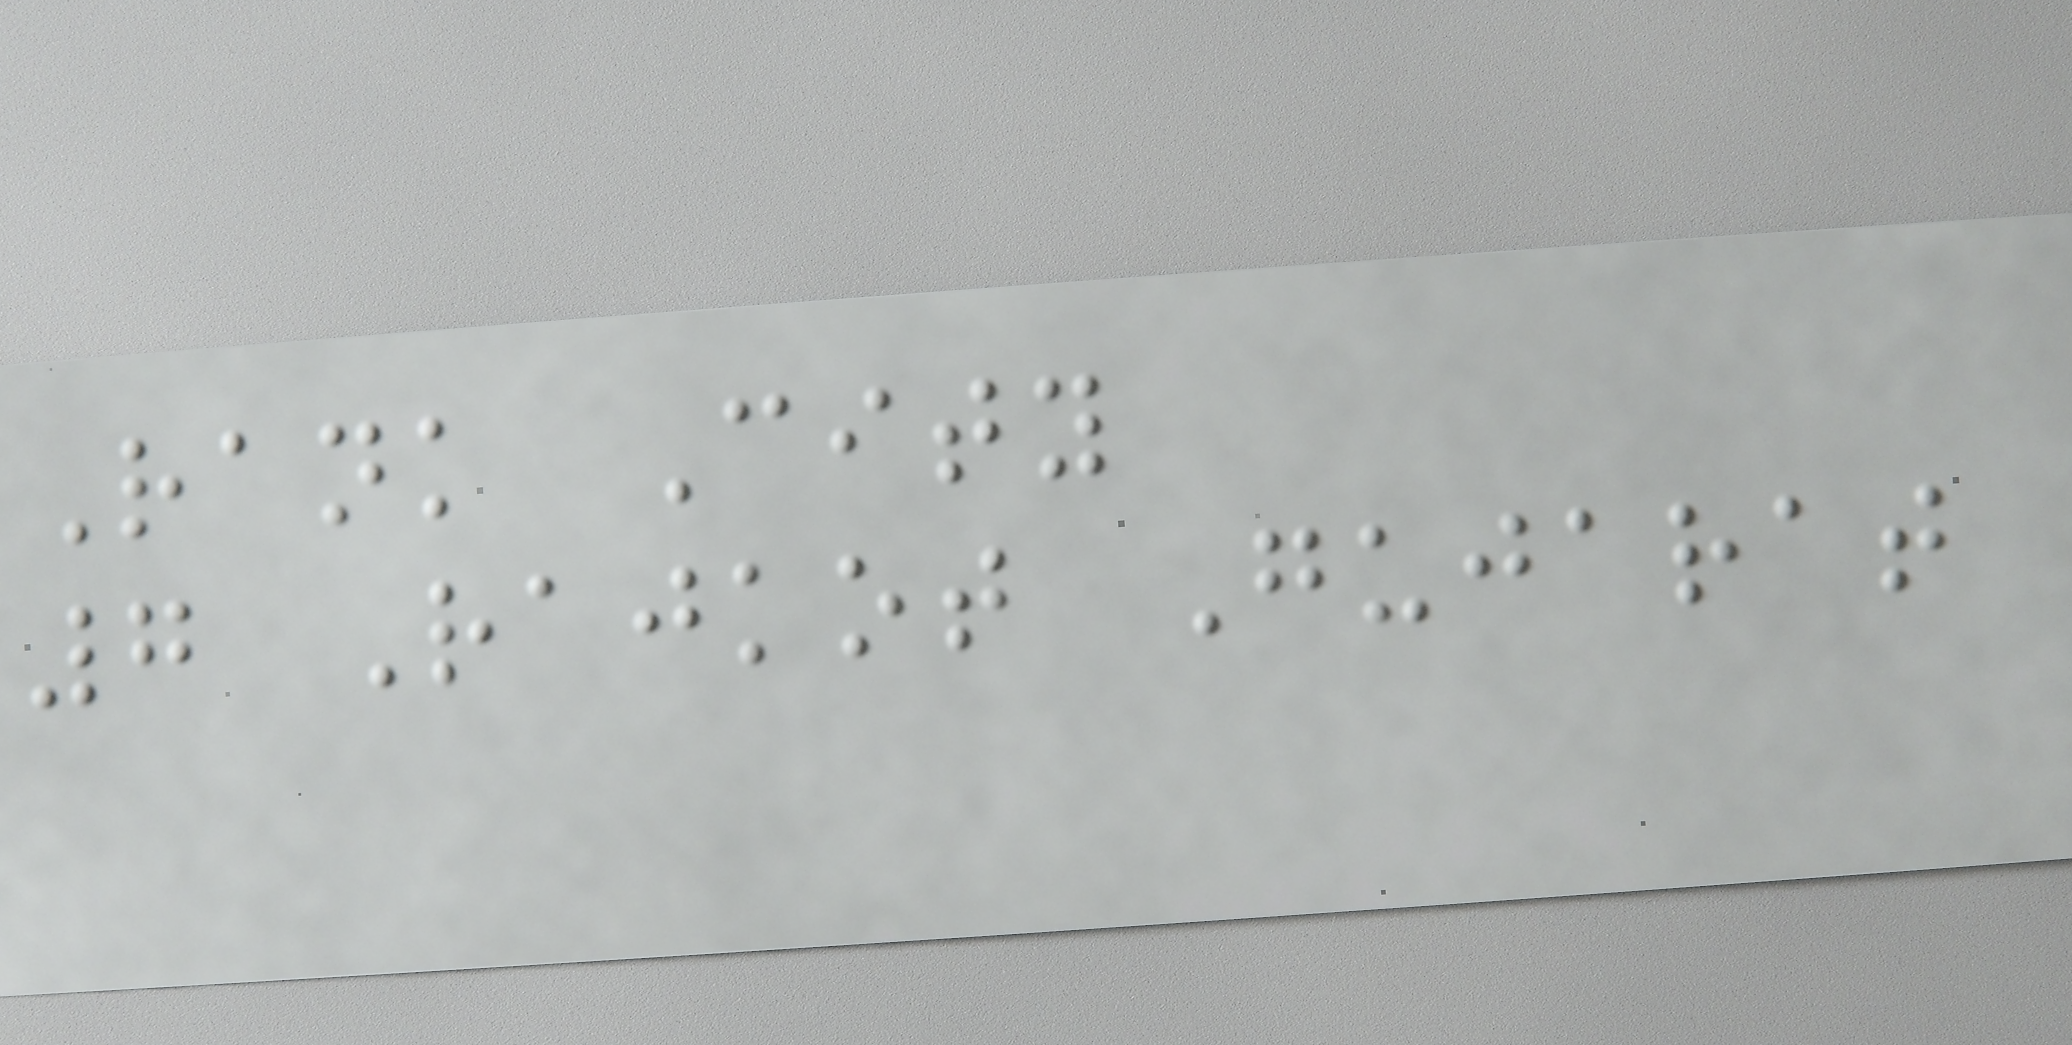Rank City
7 Rajkot Gujarat
